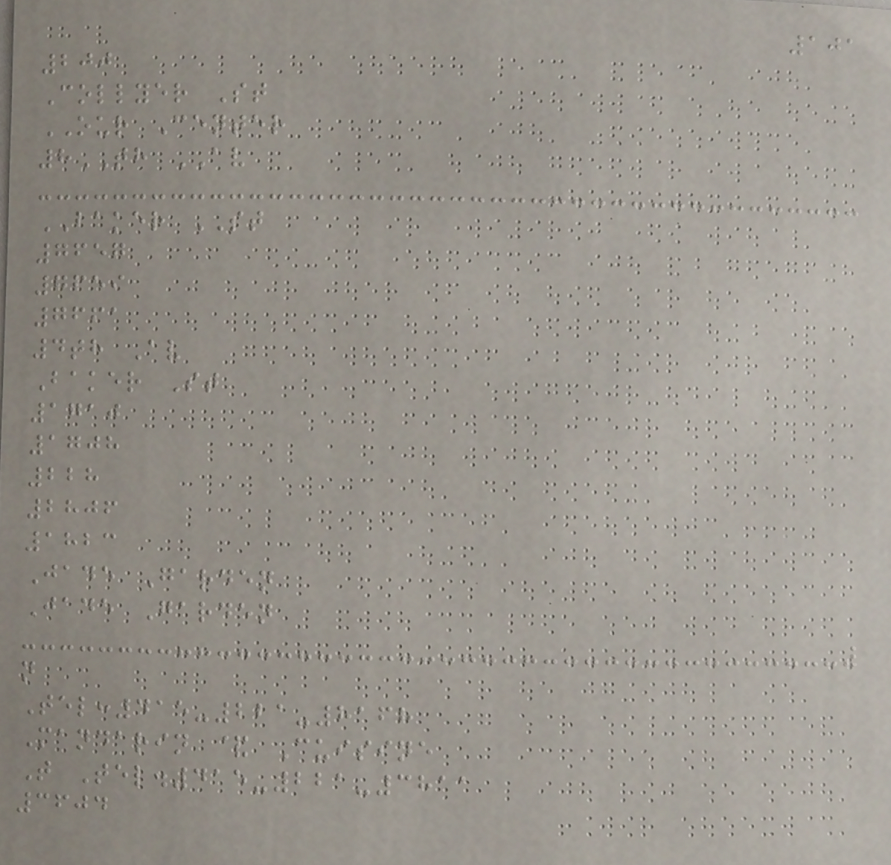101
200
Collyer St
OUR Center
8TH AV
BAKER ST
7657
7659
7661
4th Av
Baker St
1710
1708
228
2806
1823
Jade Garden
Jade Garden
n
Tel:415-221-8168
Mandarin & Cuisine
T Tel.415-221-3811
3604
